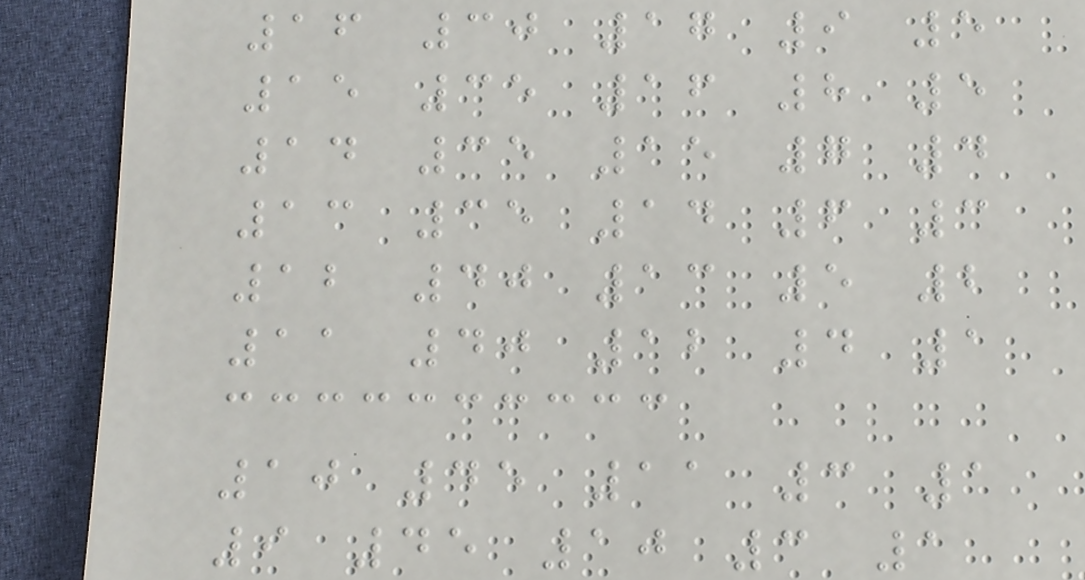16 30 17 9 5
15 35 16 8 5
14 35 15 7 4
13 35 14 6 3
12 40 13 5 2
11 40 12 4 1
10 45 11 3 1
9 45 10 3 1
